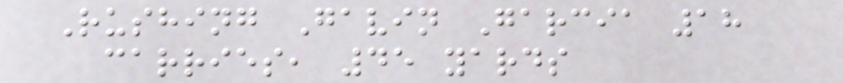Rushing Gavin Garcia 18
carries, 45 yards
